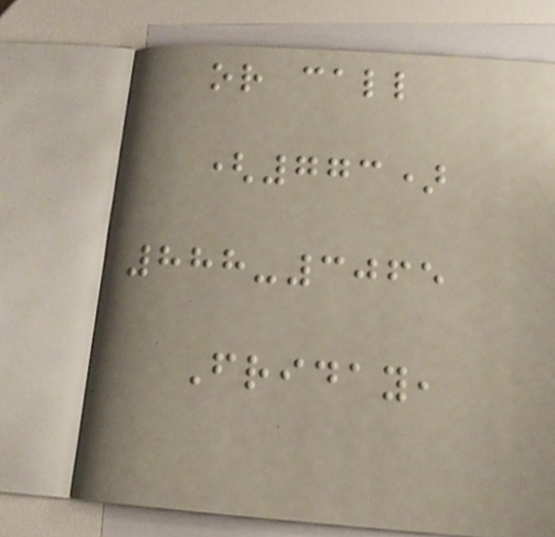or call
(773)
888-3065
Friday,
